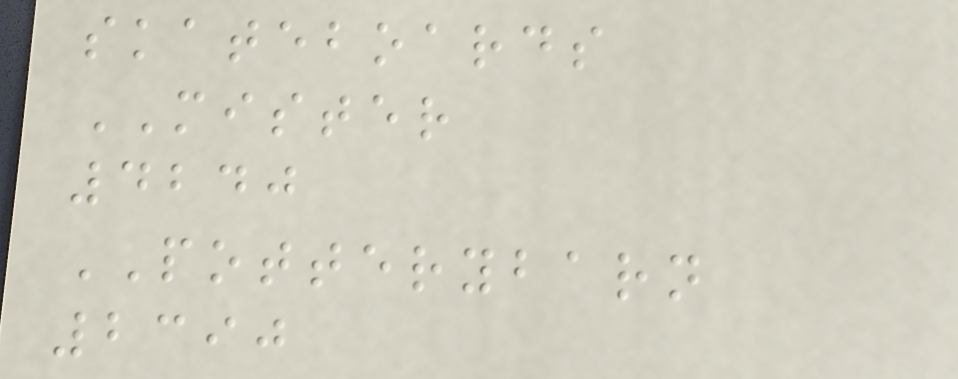skateboards
MISTER
4240
POTTERYBARN
2390
